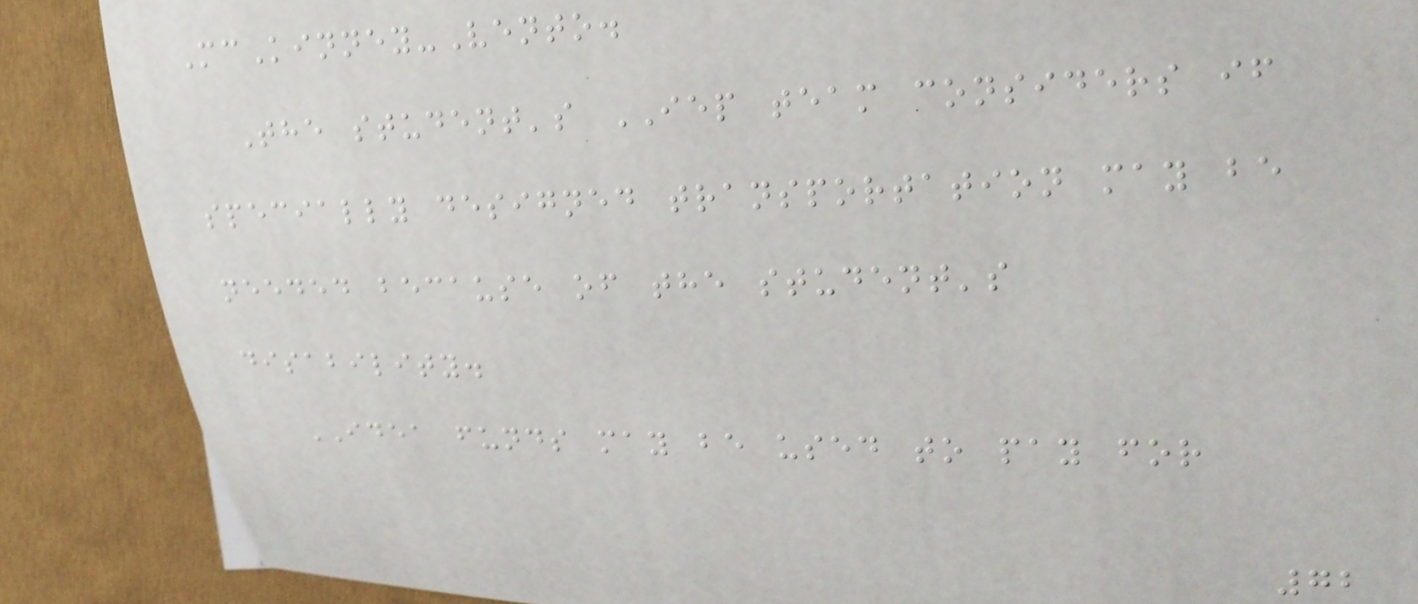McKinney-Vento.
The student's IEP team considers if
specially designed transportation may be
needed because of the student's
disability.
IDEA funds may be used to pay for
72
